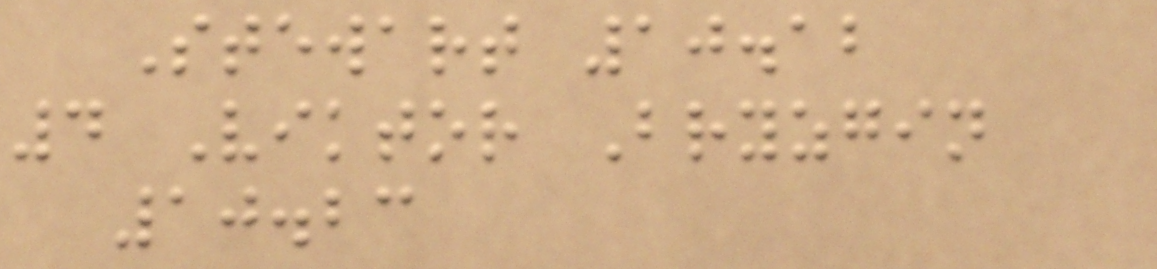Stewart 10.12
4 Viktor Bryzgin
10.23
